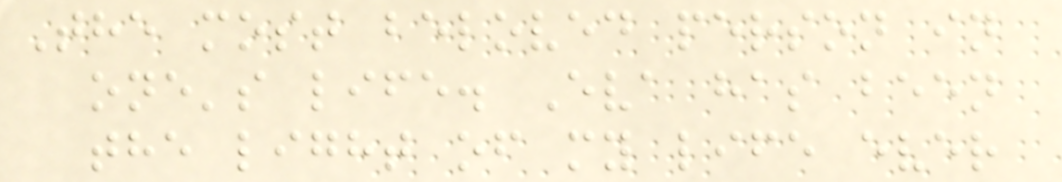The most beloved person in
one's life. Eva has been
the light of my life ever
